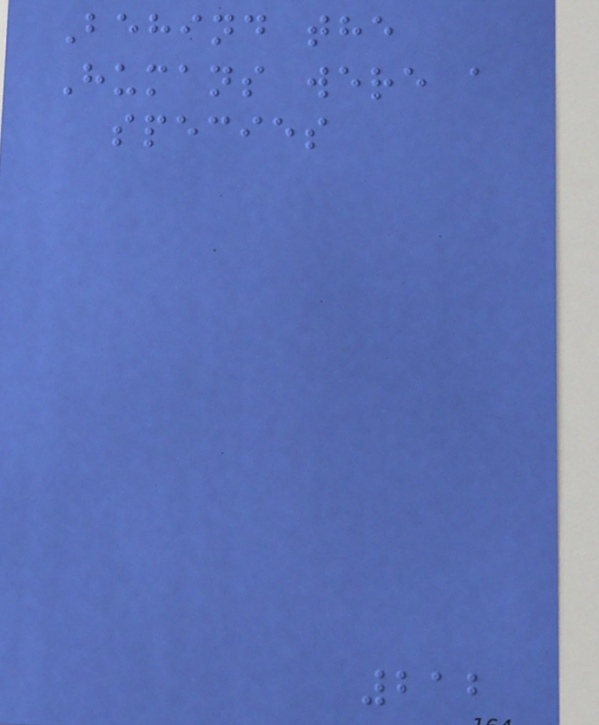Behind the
Humans were a
species
212
